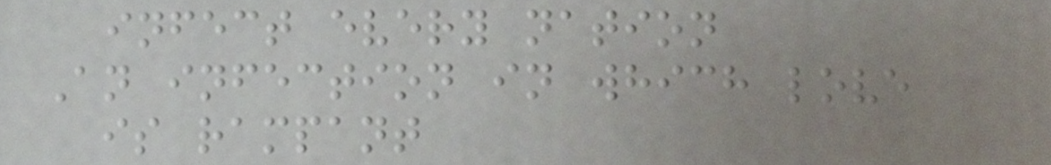infect every nation
An infection in which love
is rampant
